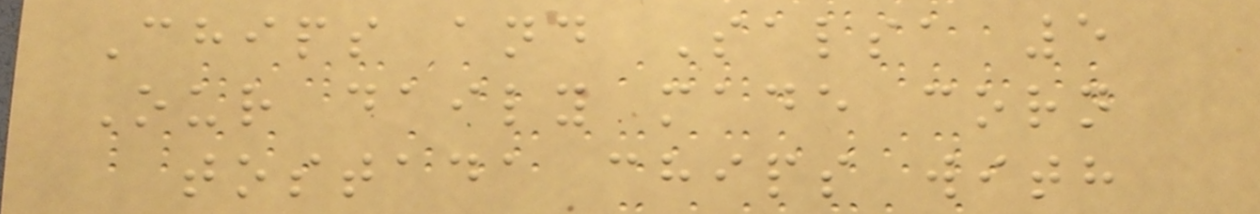Chips and Salsa 5
Our daily made corn
tostada chips with
